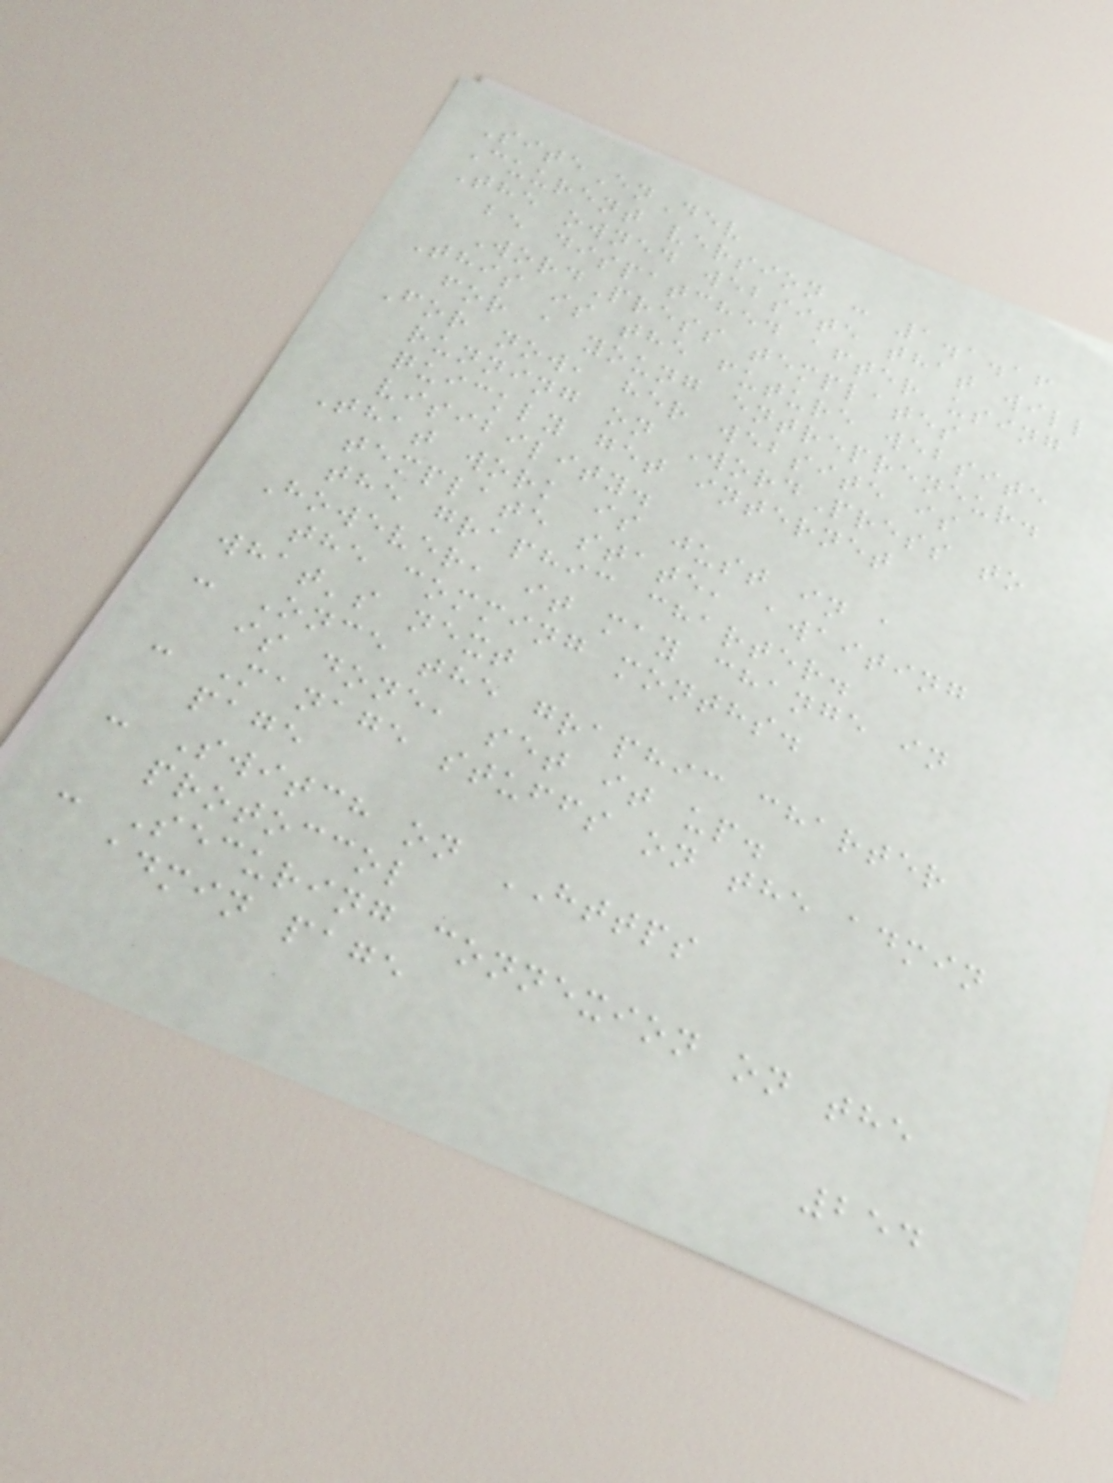SiteEnDev
Cuurent version : 1.1.16
The owned website that will
be dispatched after using
WordPress templates
This is the future website
for a young entrepreneur.
For now, her website is
running on WordPress to
quickly get internet
visibility.
That work is just in a
template state, awaiting
the graphic charter.
However, it may change in
the comming months.
what's next
- Once the graphic charter
is done, set it up.
- Manage stuffs on the admin
page
- Switch on HTTPS
protoccol
- Securing connexion on the
admin page
254
